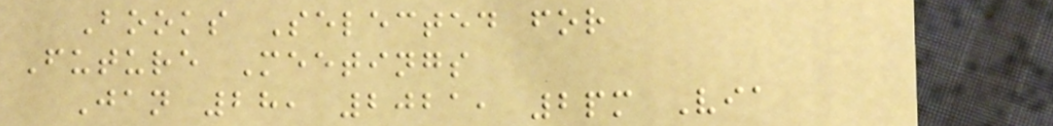Books Selected for
Future Meetings
Jan 28, 2021, 2pm Via
